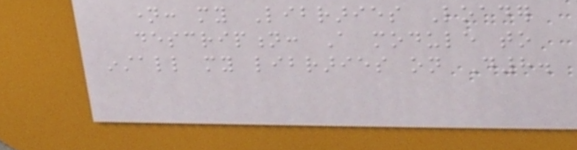name: my Libraries Loader
description: A module to
install my libraries on D8.
